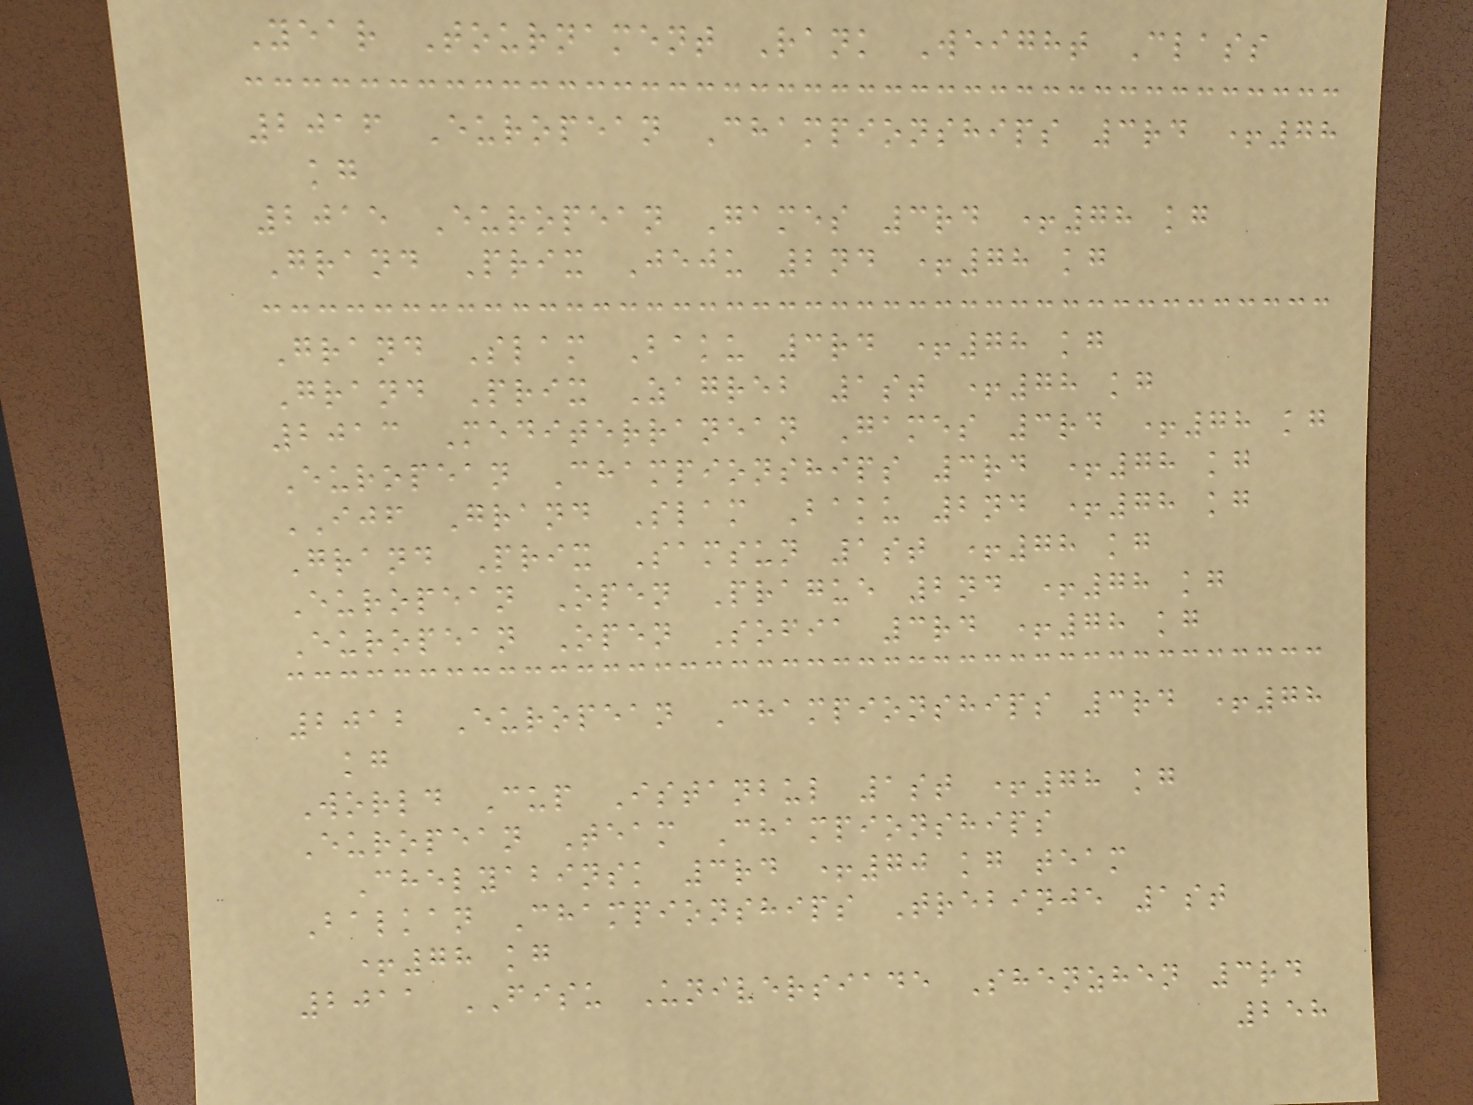Year Tournament Rank Weight Class
2016 European Championships 3rd +78
kg
2015 European Games 3rd +78 kg
Grand Prix Jeju 2nd +78 kg
Grand Slam Baku 3rd +78 kg
Grand Prix Zagreb 1st +78 kg
2013 Mediterranean Games 3rd +78 kg
European Championships 3rd +78 kg
IJF Grand Slam Baku 2nd +78 kg
Grand Prix Samsun 1st +78 kg
European Open Prague 2nd +78 kg
European Open Sofia 3rd +78 kg
2012 European Championships 3rd +78
kg
World Cup Istanbul 1st +78 kg
European Team Championships
Chelyabinsk 3rd +70 kg team
Balkan Championships Trebinje 1st
+78 kg
2011 FISU Universiade Shenzhen 3rd
258
